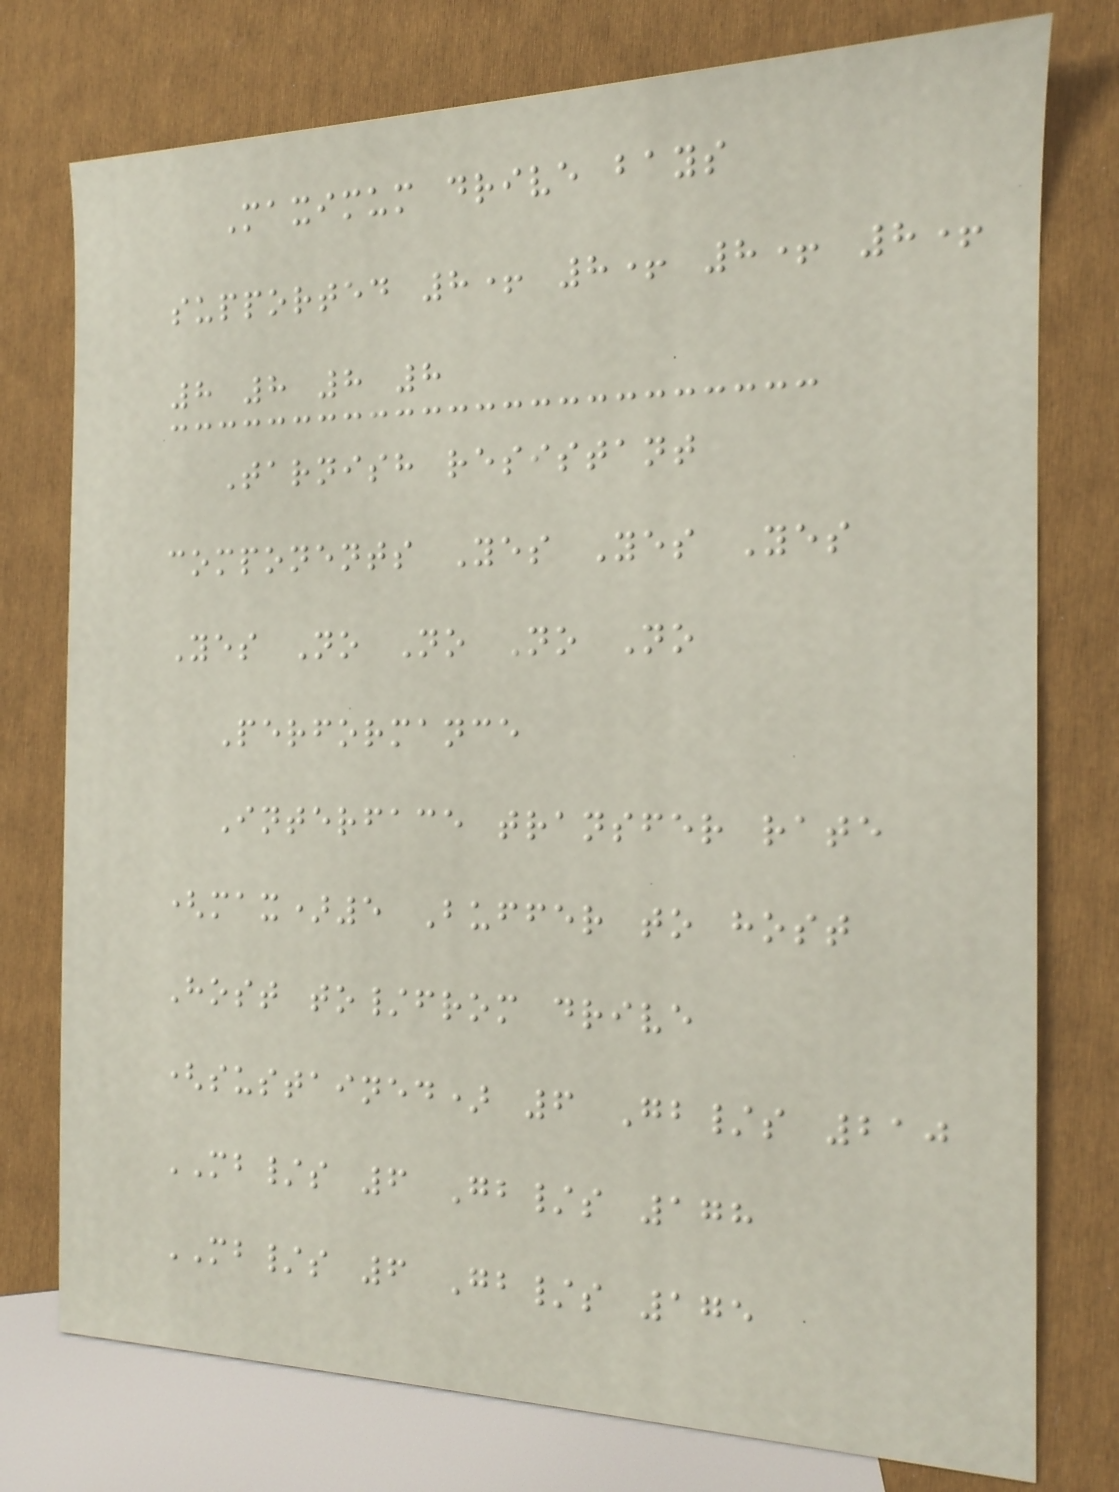Maximum drive bays
supported 8+ 8+ 8+ 8+
8 8 8 8
Tarnish resistant
components Yes Yes Yes
Yes No No No No
Performance
Interface transfer rate
(max)5 Buffer to host
Host to/from drive
(sustained) 6 Gb/s 210
MB/s 6 Gb/s 178
MB/s 6 Gb/s 175
